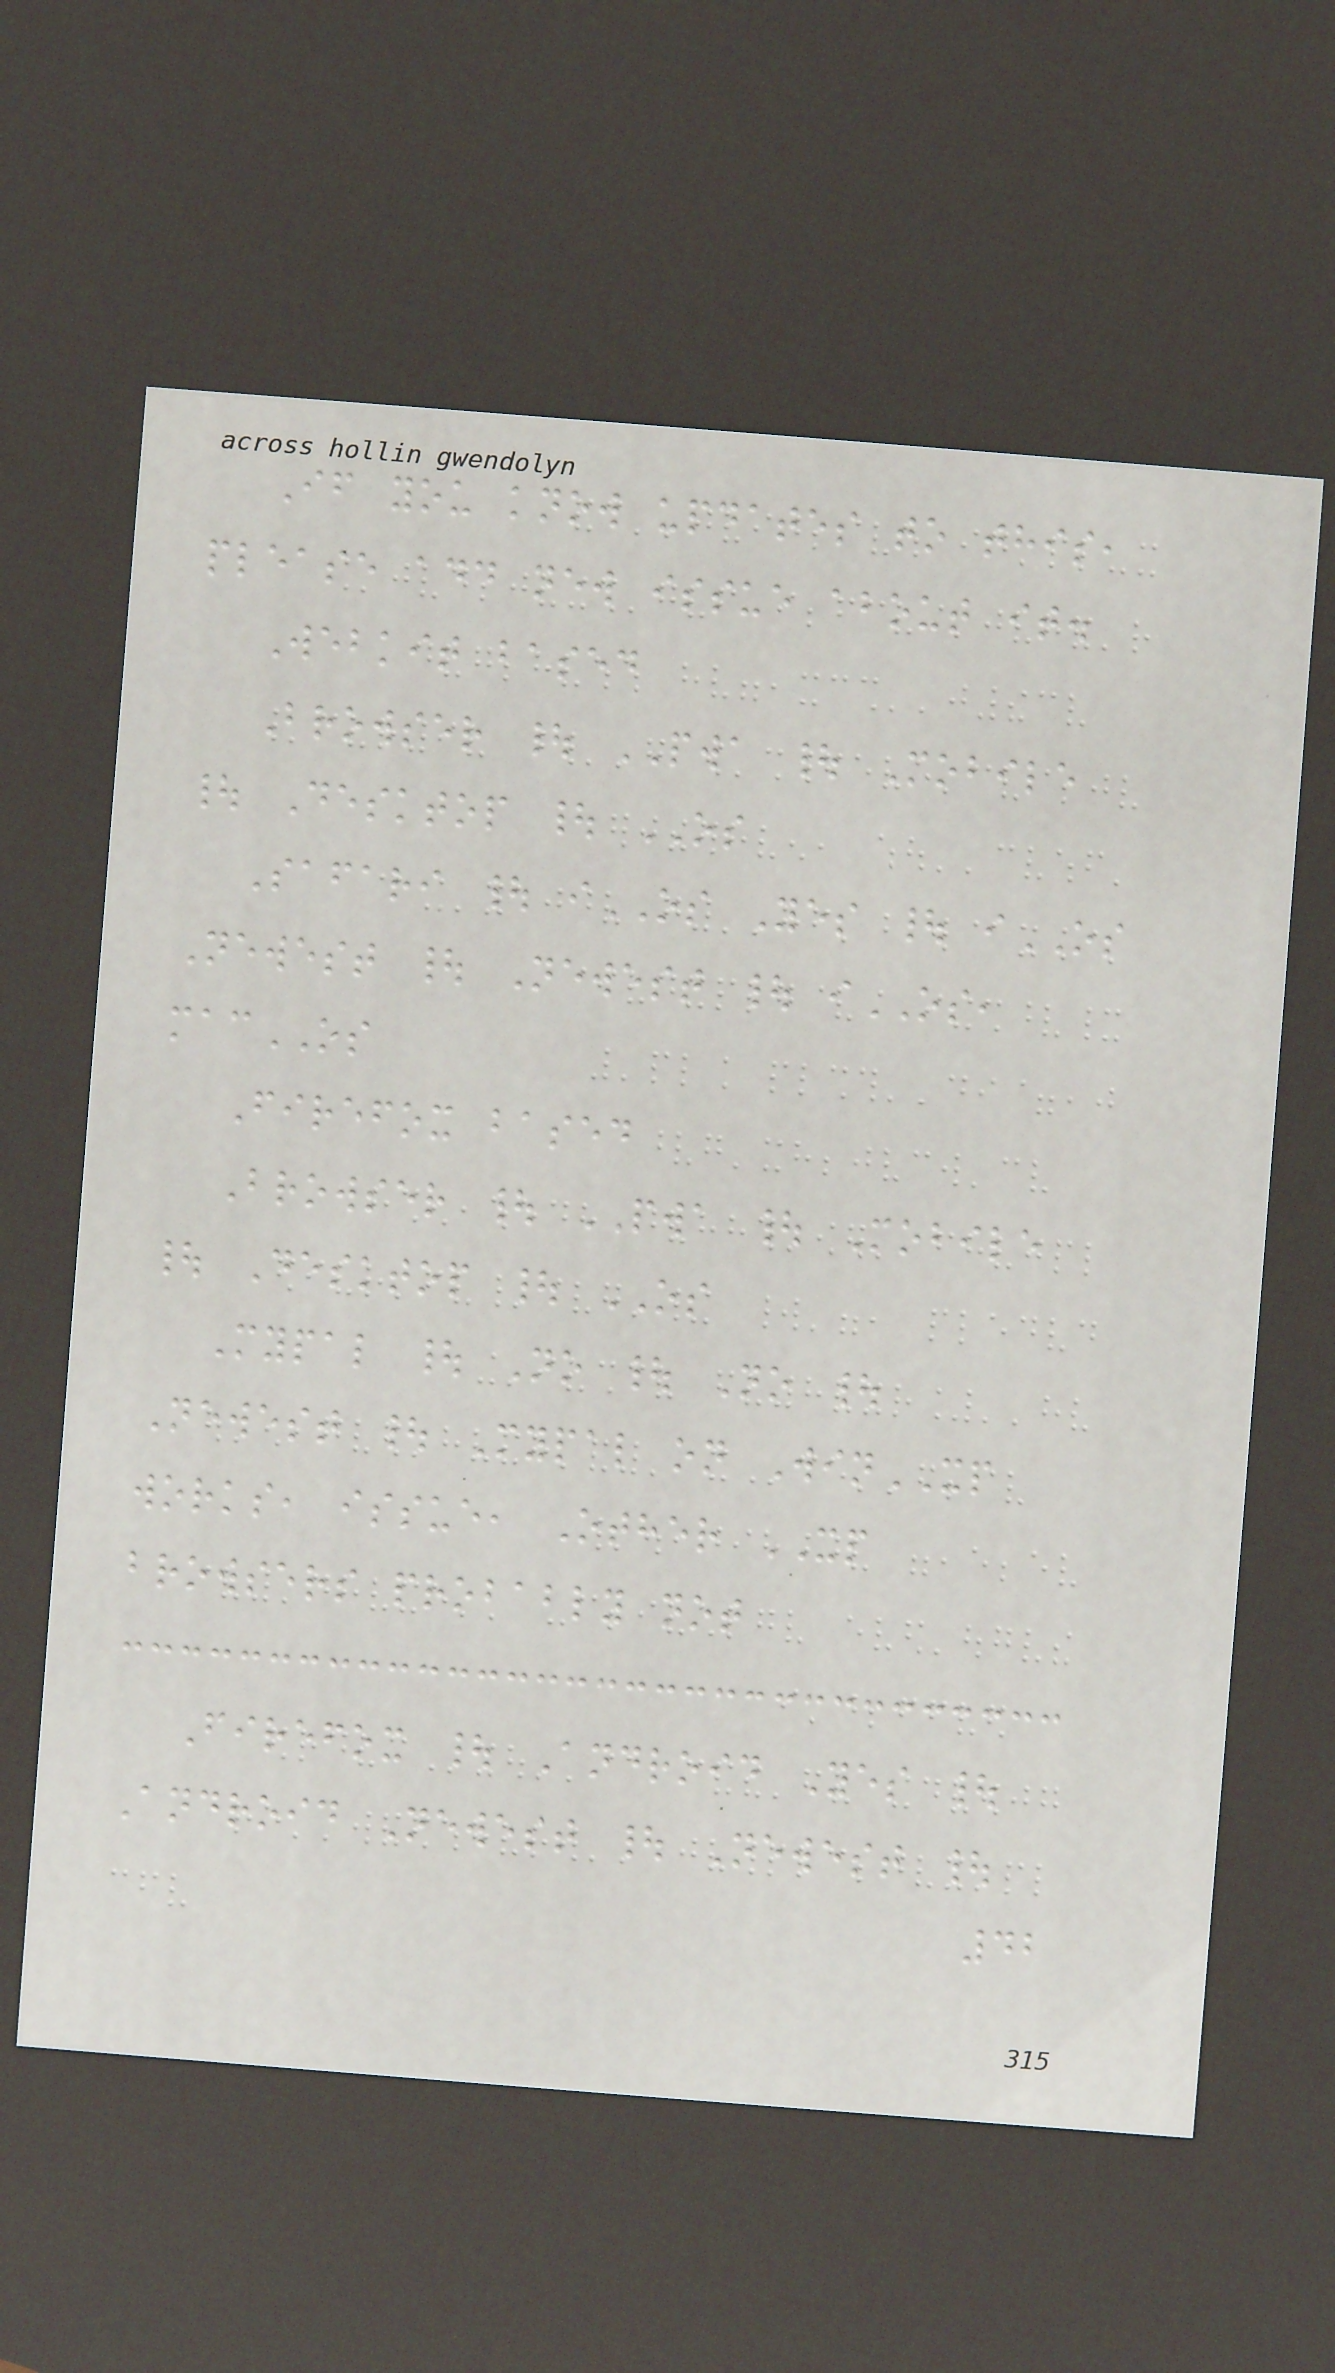If you know updates to this,
please add new issue about it.
Webkit based
Browser | PWA | Mobile
| Desktop | OS
Safari | iOS Yes | iOS
Newest | Newest | iOS,
macOS
Firefox based
Browser | PWA | Mobile
| Desktop | OS
Mypal | No | No |
Newest | Mypal on WinXP
works, issue, Other XP
browsers probably not
Firefox | Android Yes |
Android Newest | Newest |
42
